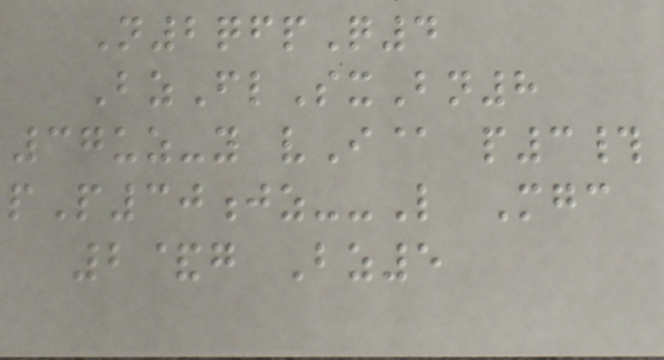N2qfpQ4
BzFlSxBn8
37uz-y vI@ p3#
pP30jz--L Mgc
2&g Bz5
